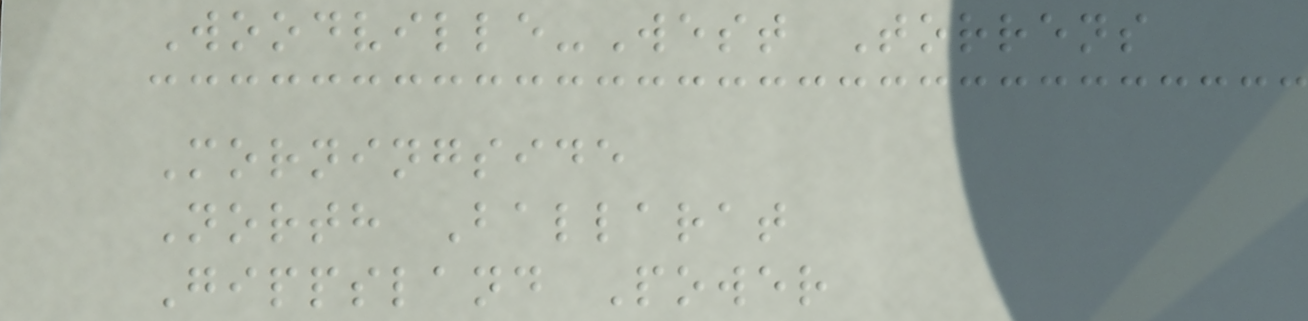Woodville-West Torrens
Morningside
North Ballarat
Gippsland Power
